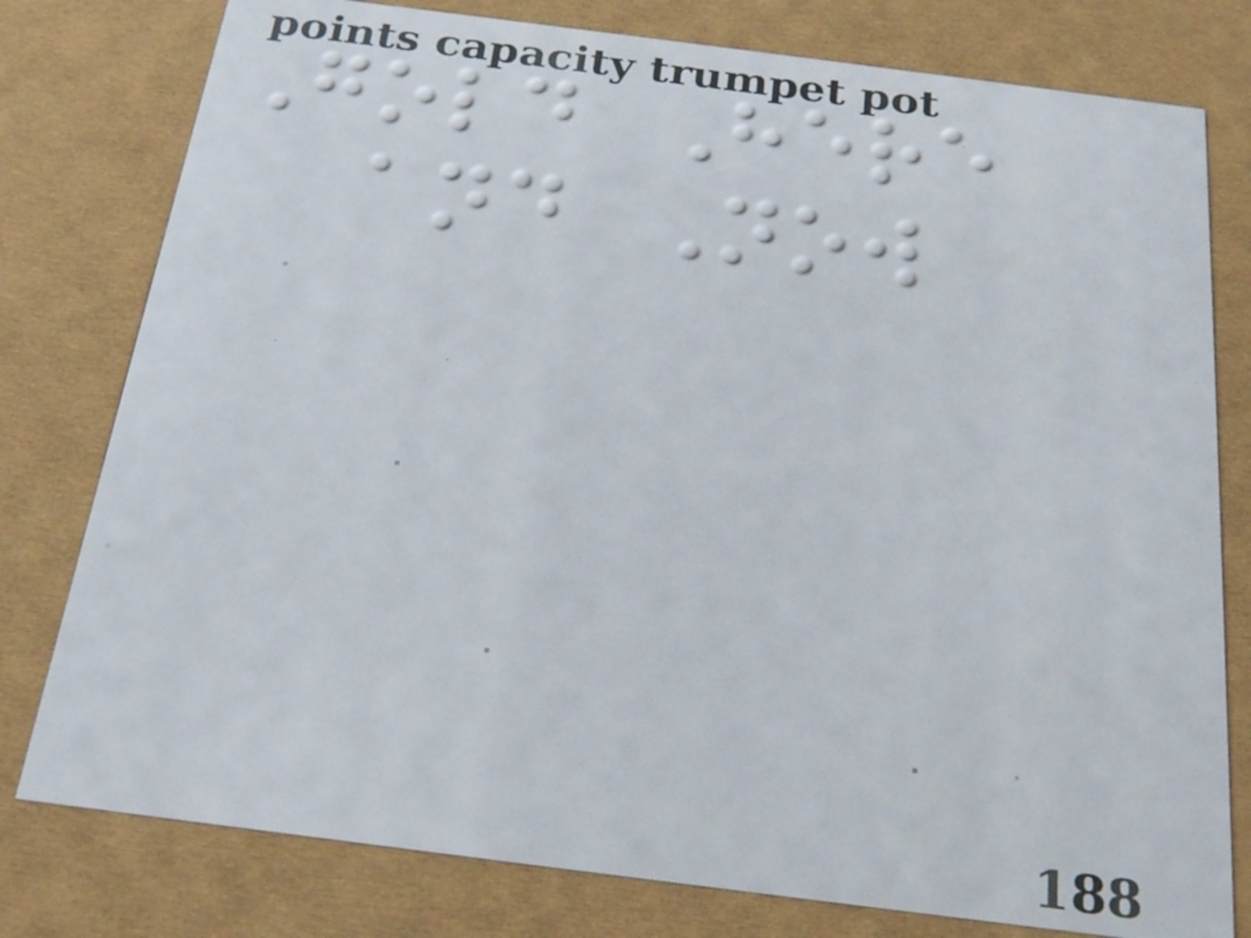Gold Here
and Now
